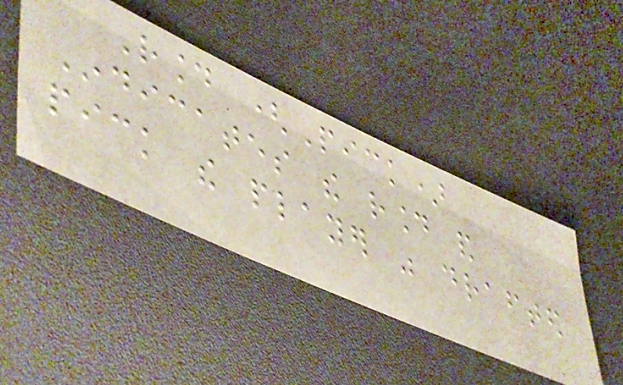Round (Pick)
Indicates the round and
pick the player was drafted
